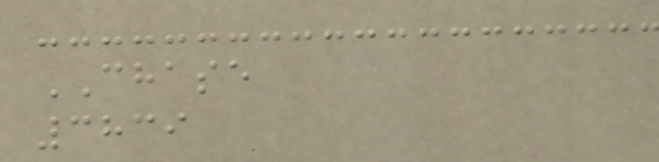CHASE
3839
